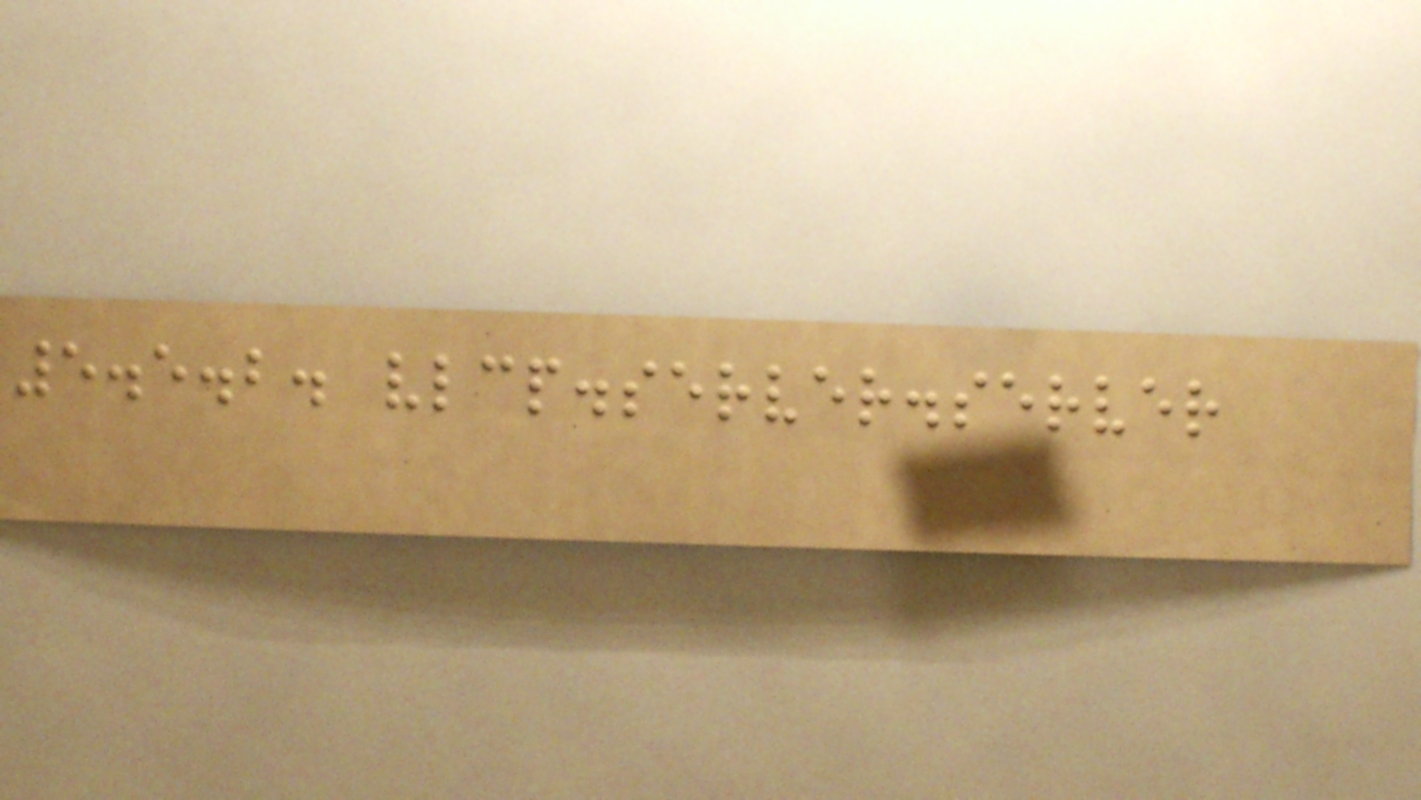5.5.2. vlcp.server.server
